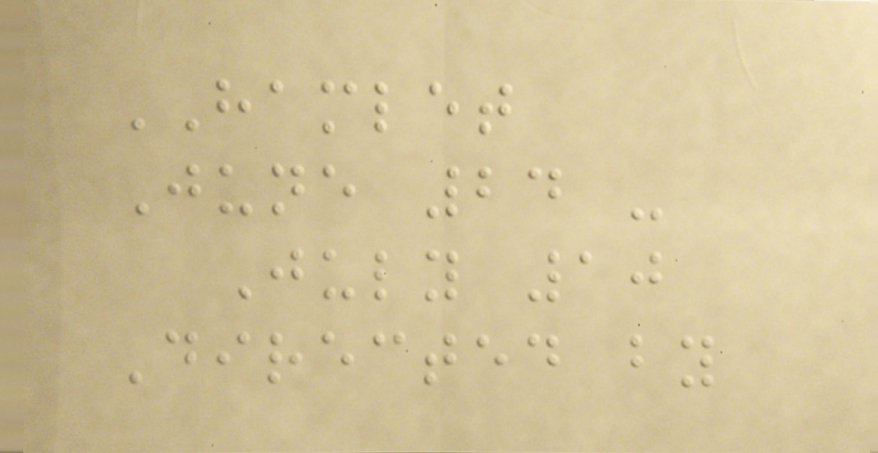HAMLET
June 24 -
July 10
Directed by
